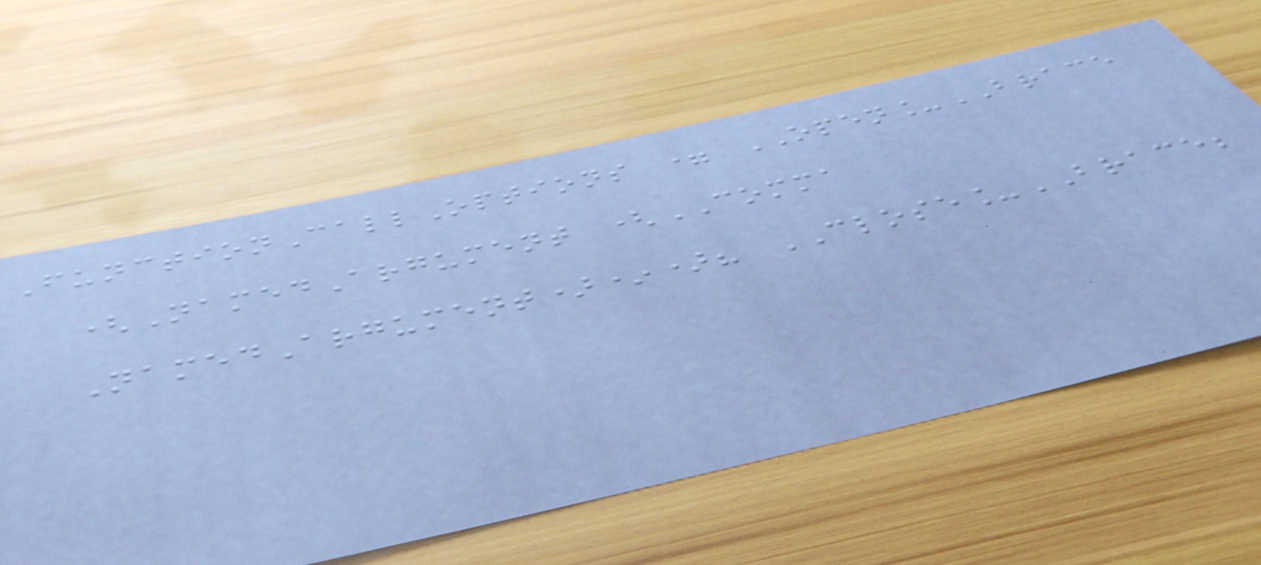FunctionCallOptions = OPEN_BRACE
(NamedArgument (COMMA
NamedArgument)*)? CLOSE_BRACE;
